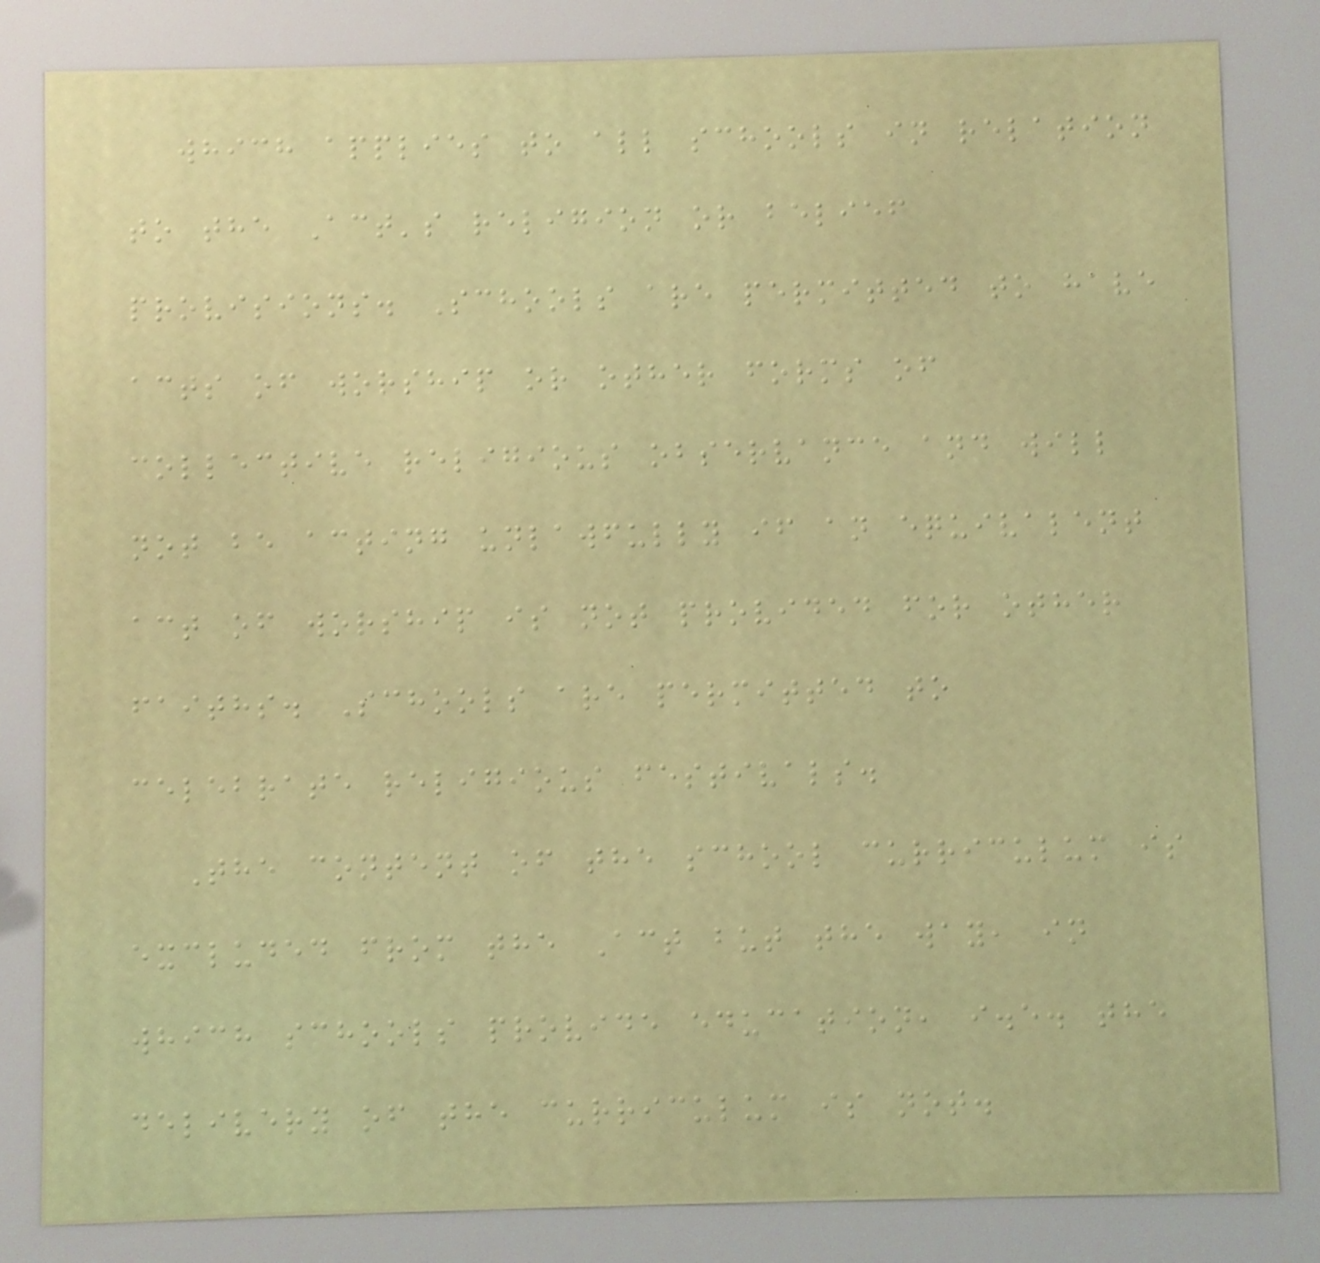which applies to all schools in relation
to the Act's religion or belief
provisions. Schools are permitted to have
acts of worship or other forms of
collective religious observance and will
not be acting unlawfully if an equivalent
act of worship is not provided for other
faiths. Schools are permitted to
celebrate religious festivals.
The content of the school curriculum is
excluded from the Act but the way, in
which schools provide education, i.e. the
delivery of the curriculum is not.
